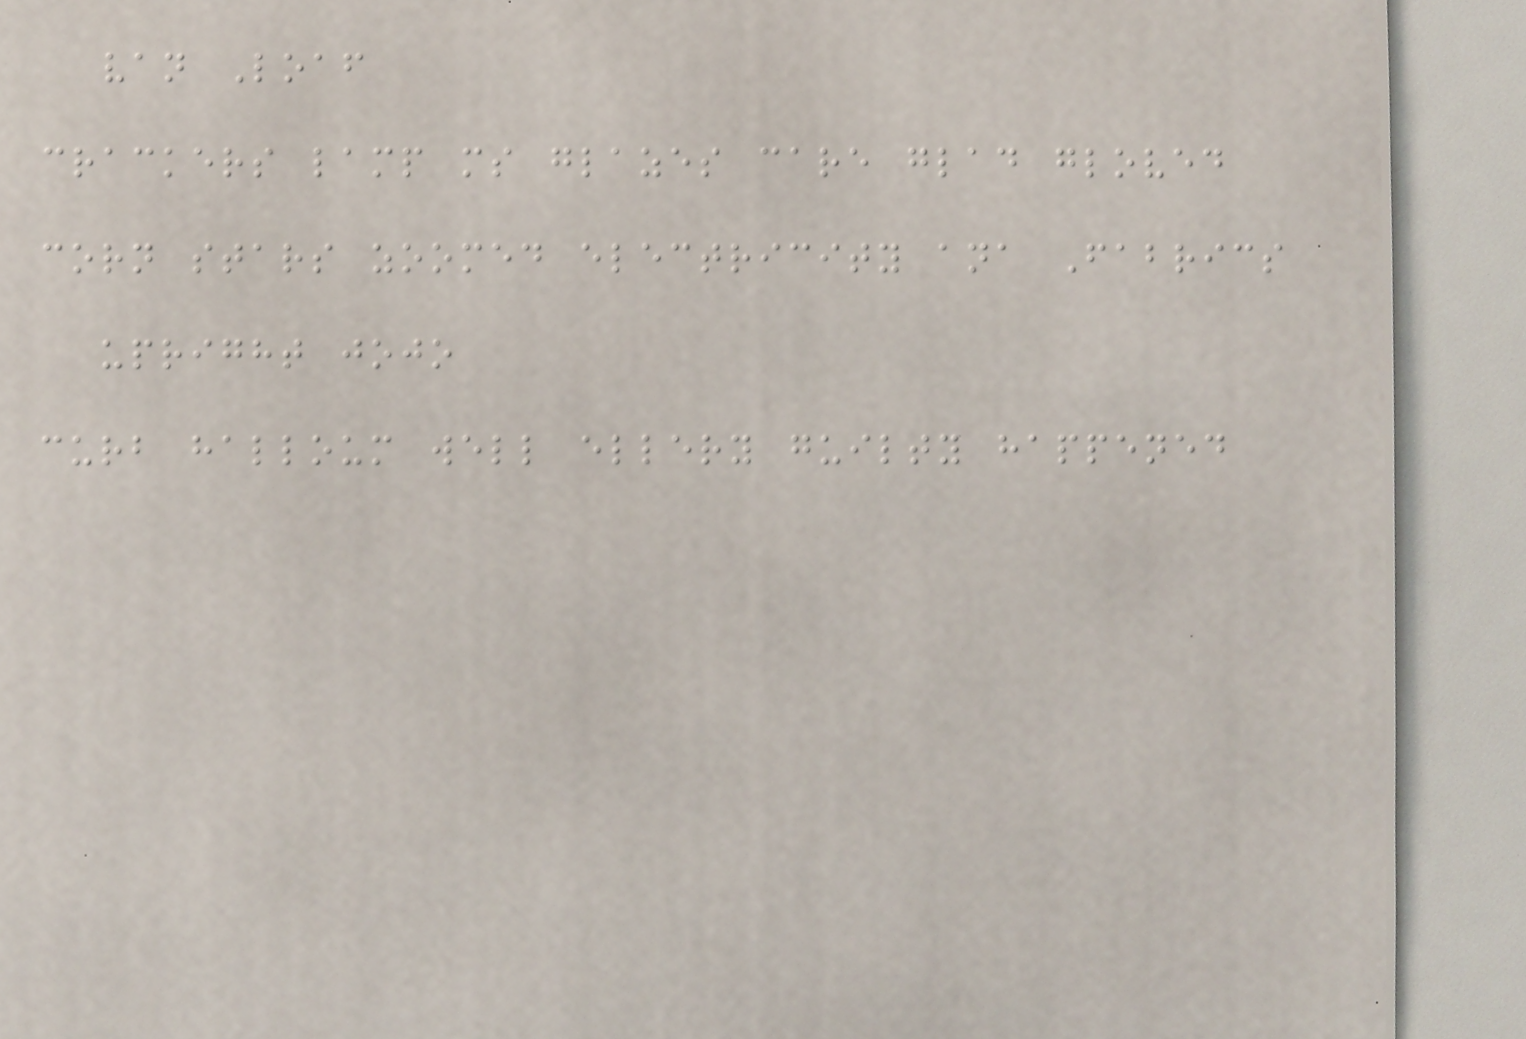van Loaf
crackers lamp ms glazes care glad gloved
corn stars zoomed electricity ana Fabrics
upright jojo
curb halloum well ellery guilty happened
